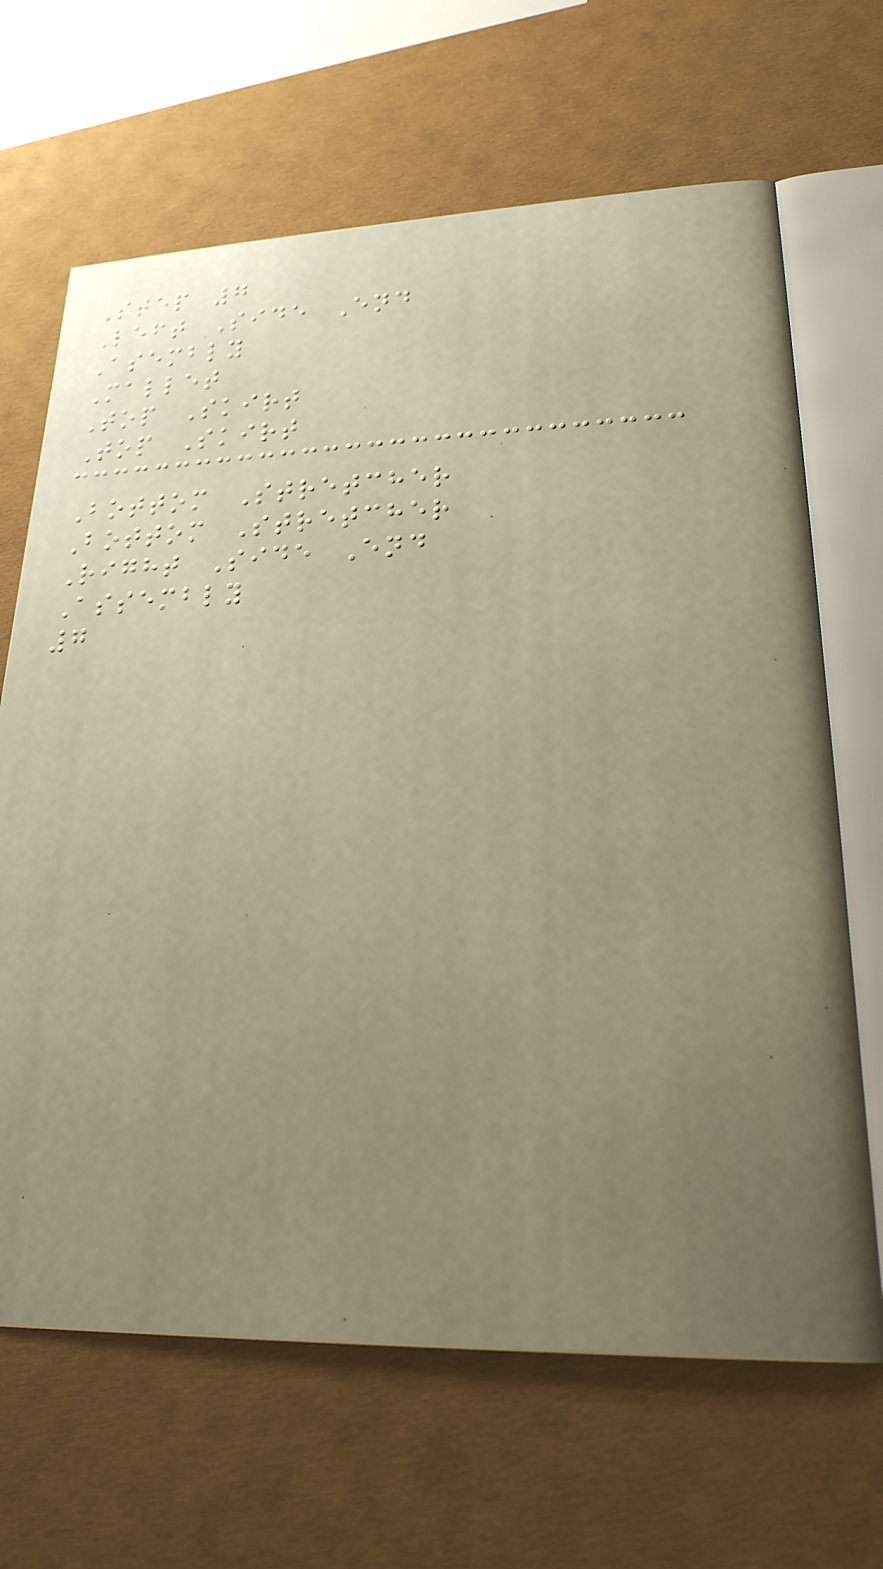Step 7
Left Side End
Asembly
Mallet
Top Skirt
Top Skirt
Bottom Stretcher
Bottom Stretcher
Right Side End
Assembly
7
